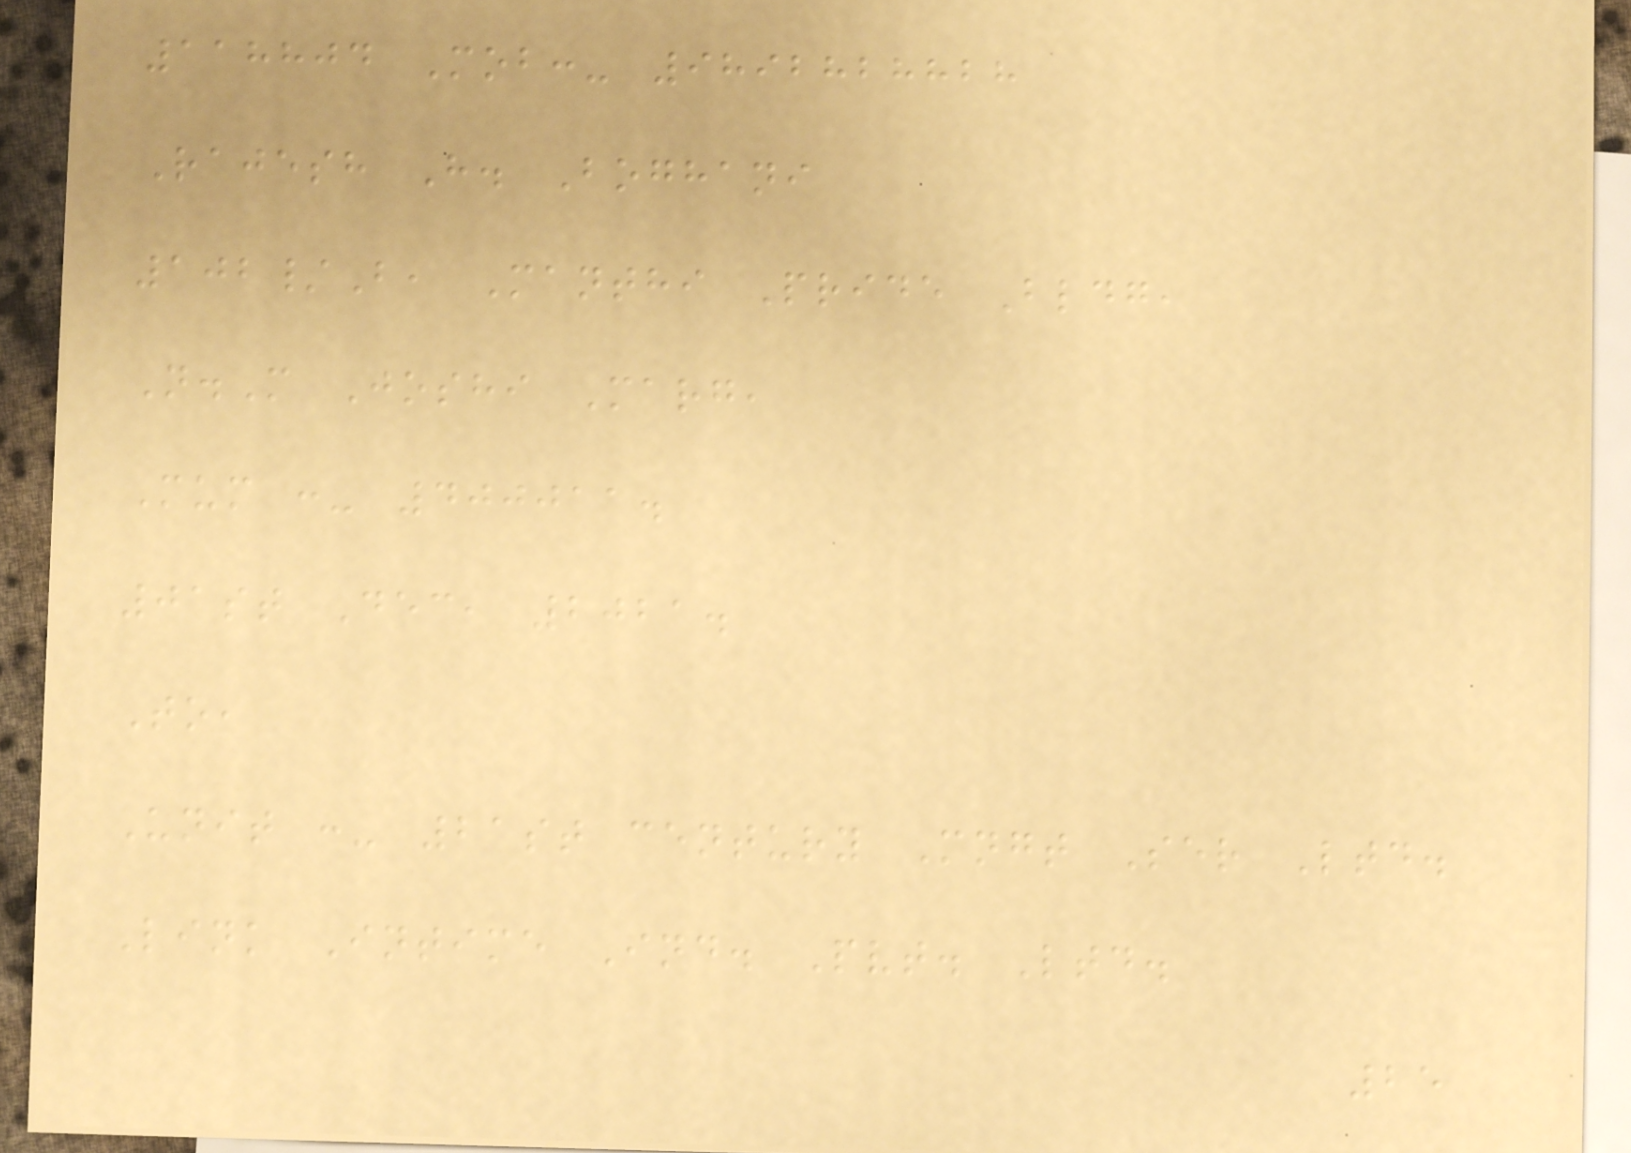118804 Mob:- 9892828828
Rajesh H. Boghani
102/B, Manthi Pride Bldg,
N.M Joshi Marg,
Mum :- 400011.
01st Dec, 2021.
To,
Unit :- 21st century Mngt Ser Ltd.
Link Intime Ind. Pvt. Ltd.
25
